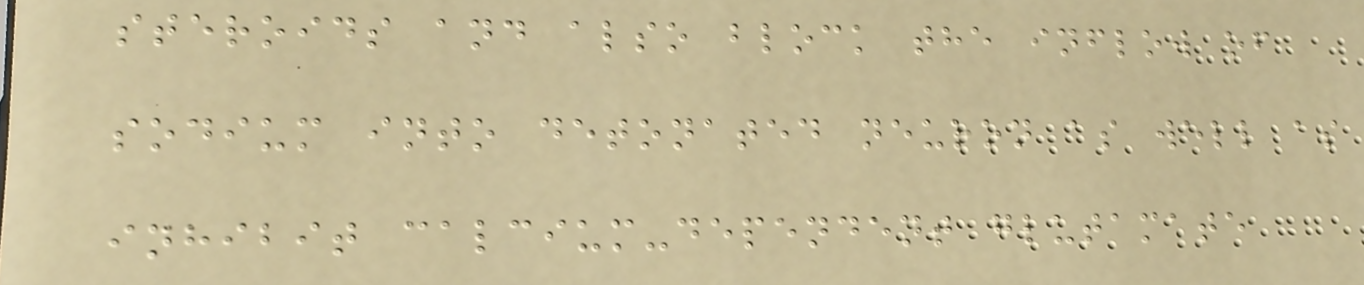steroids and also block the inflow of
sodium into detonated neuron as well as
inhibit calcium-dependent glutamate
